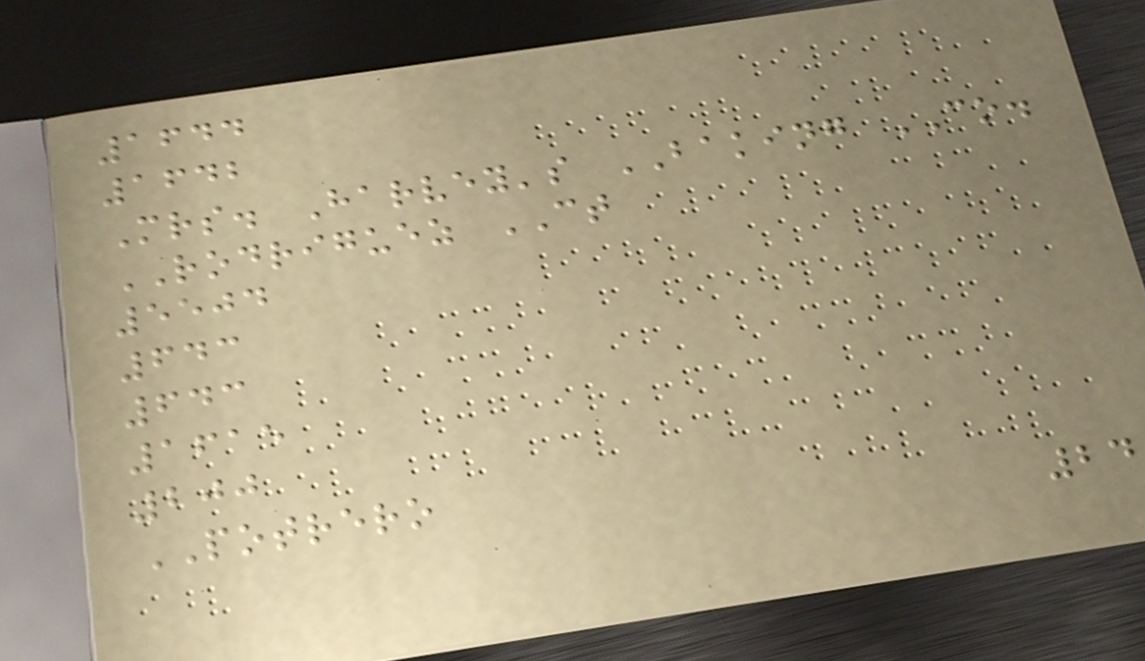1644
1642
Mrs. Harvey's BAKING CO.
RODRIGUEZ CT
5504
643
643
1615
200
POTRERO
24
